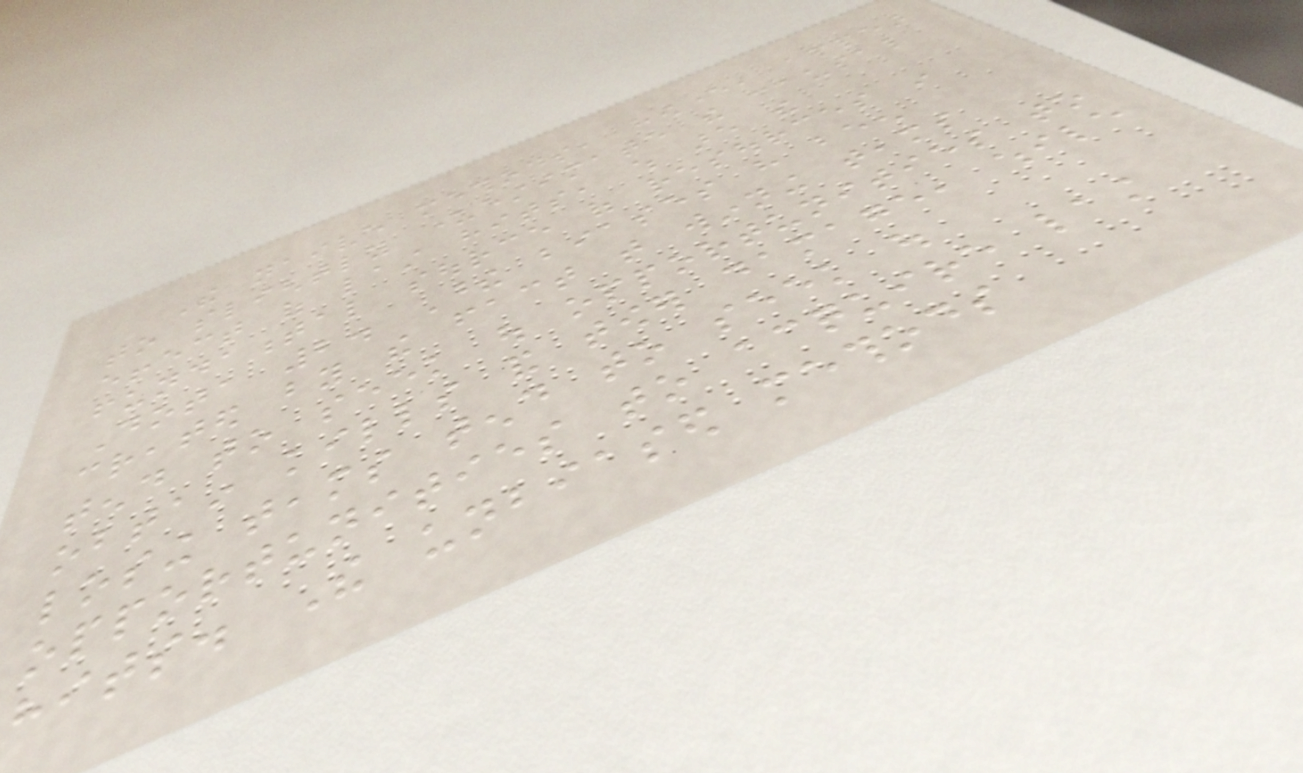The naive methods, however, appear
to slightly underestimate the causal
effect of last hits, which are the
fundamental source of resources in
Dota 2. These biases have been
created by the fact that winning teams
tend to seek out opportunities to
obtain kills and tower damage, while
losing teams tend to seek out
opportunities to acquire last
hits. The unbiased methods
